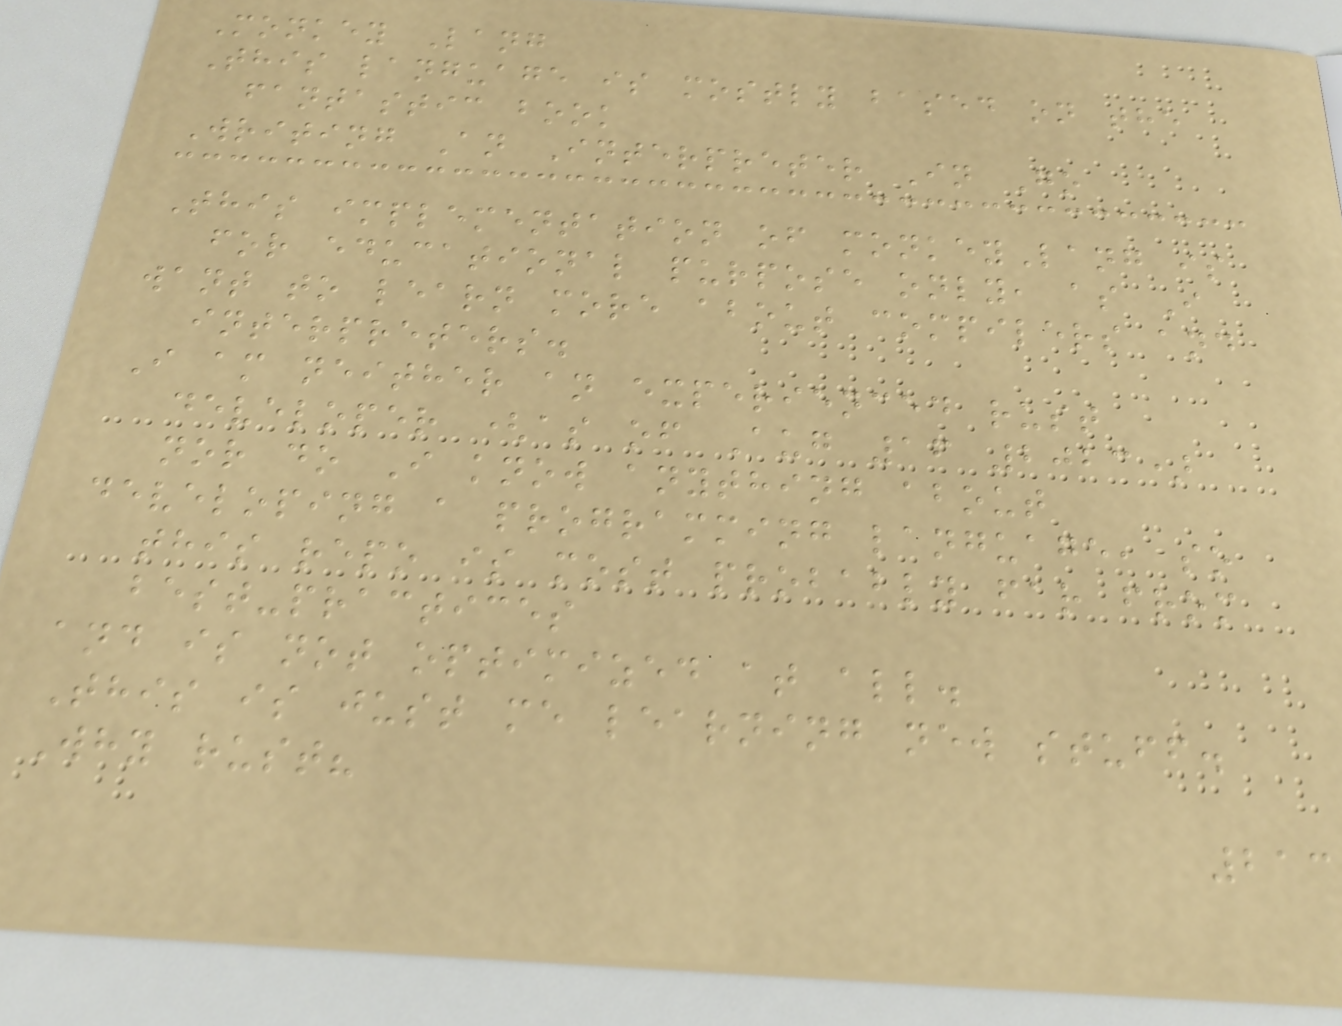Monkey Lang
This language is mostly based on the
fantastic book
Writing An Interpreter In Go
This implementation of monkeyLang is
for educational purpose only, as I
want to learn more about compilers and
interpreters.
I am neither an experienced rust
developer (as of Aug 16 2023)
nor do I know anything about
developing a programming language, so
this repo is most probably far from
best-practices
and is not optimized at all.
This is just me learning new stuff.
Why rust?
213
